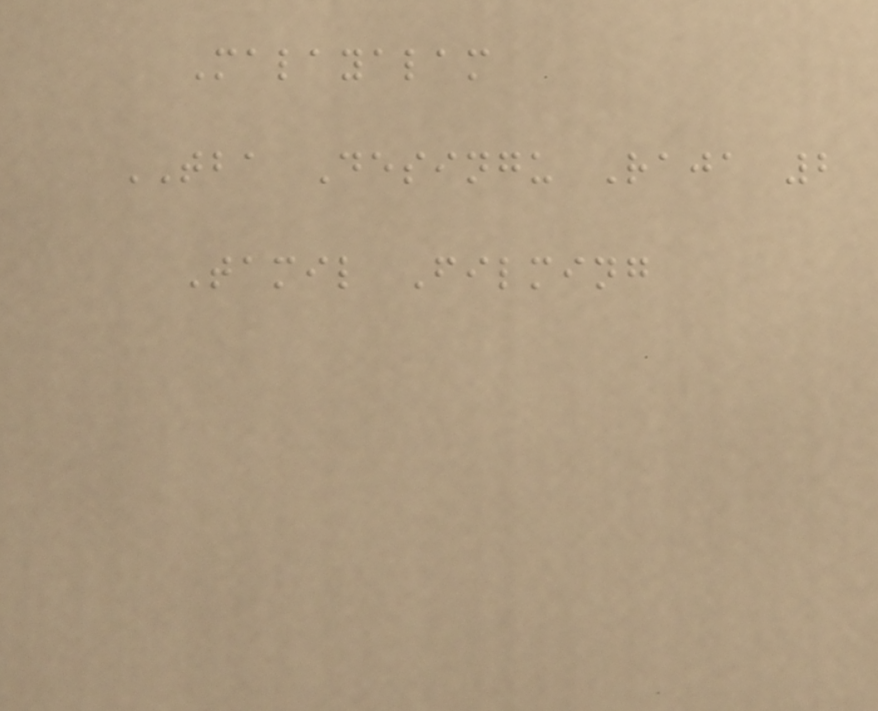Malayalam
TBA Desingu Raja 2
Tamil Filming
